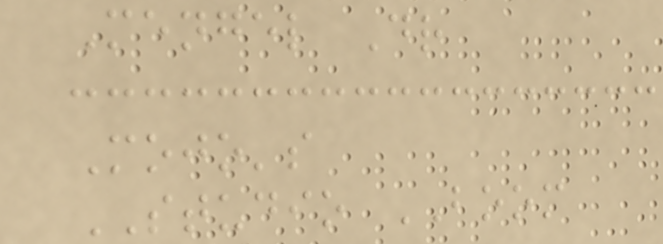Mengel Dr
Mojo's
STUDIO BOOM
